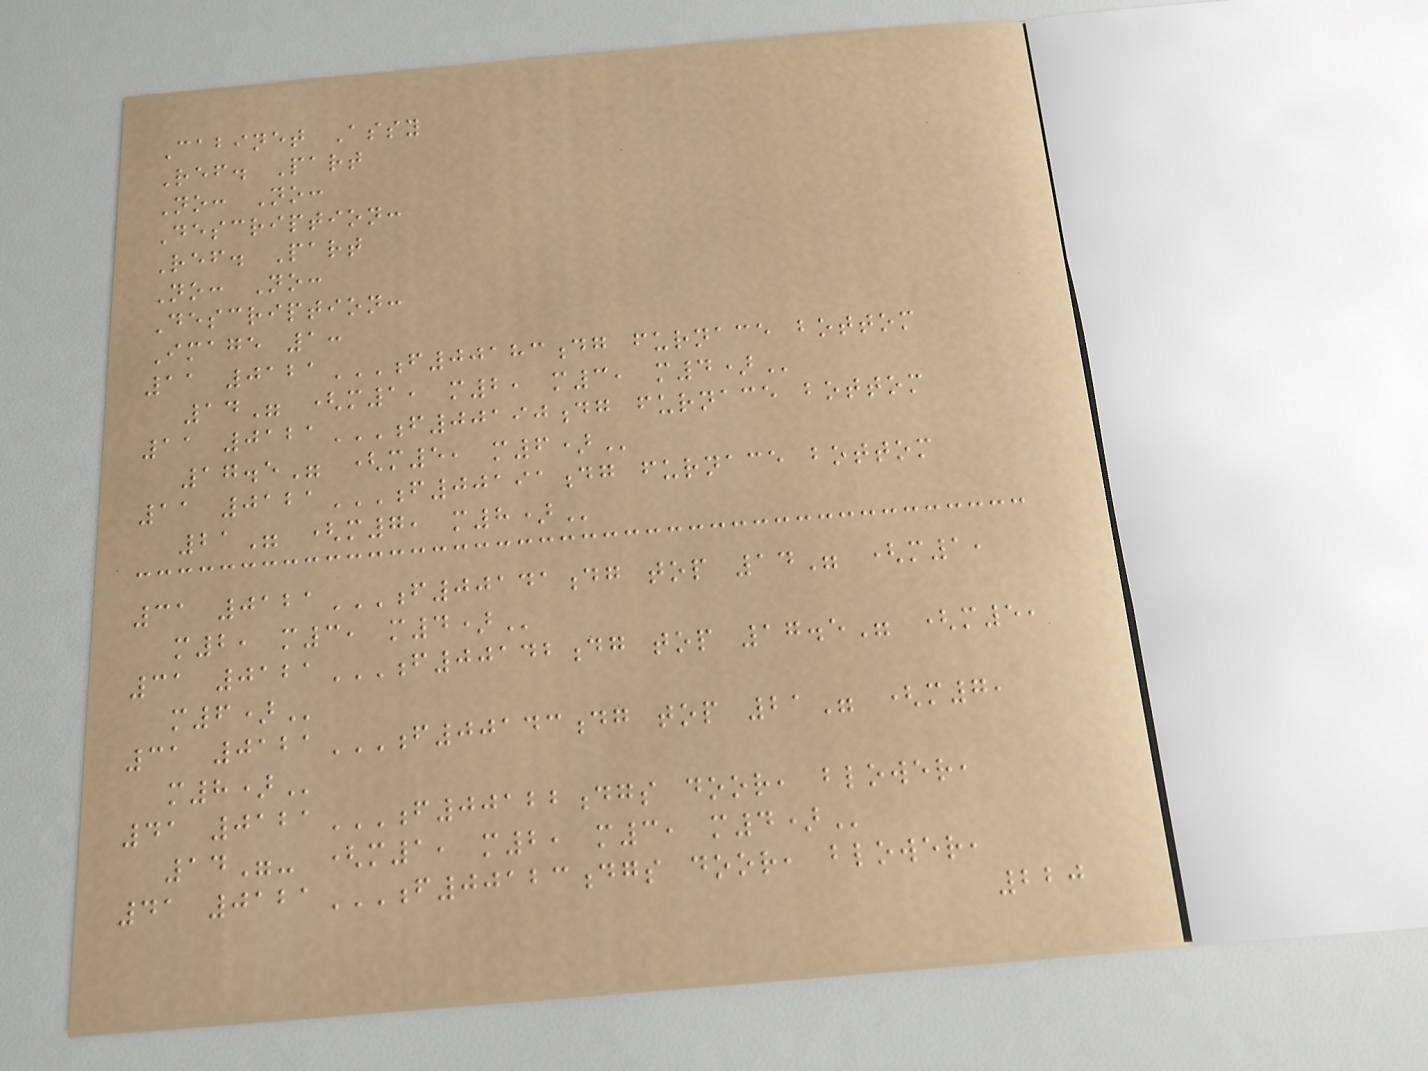Cabinet Assy
Ref. Part
No: No:
Description:
Ref. Part
No: No:
Description:
Image 1:
11 0121F00183DG FURNACE BOTTOM
14" (M1, M2, M3, M4)
11 0121F00190DG FURNACE BOTTOM
17.5" (M5, M6)
11 0121F00191DG FURNACE BOTTOM
21" (M7, M8)
31 0121F00141DG TOP 14" (M1,
M2, M3, M4)
31 0121F00142DG TOP 17.5" (M5,
M6)
31 0121F00143DG TOP 21" (M7,
M8)
41 0121F00122DGS DOOR, BLOWER,
14"- (M1, M2, M3, M4)
41 0121F00123DGS DOOR, BLOWER,
220
